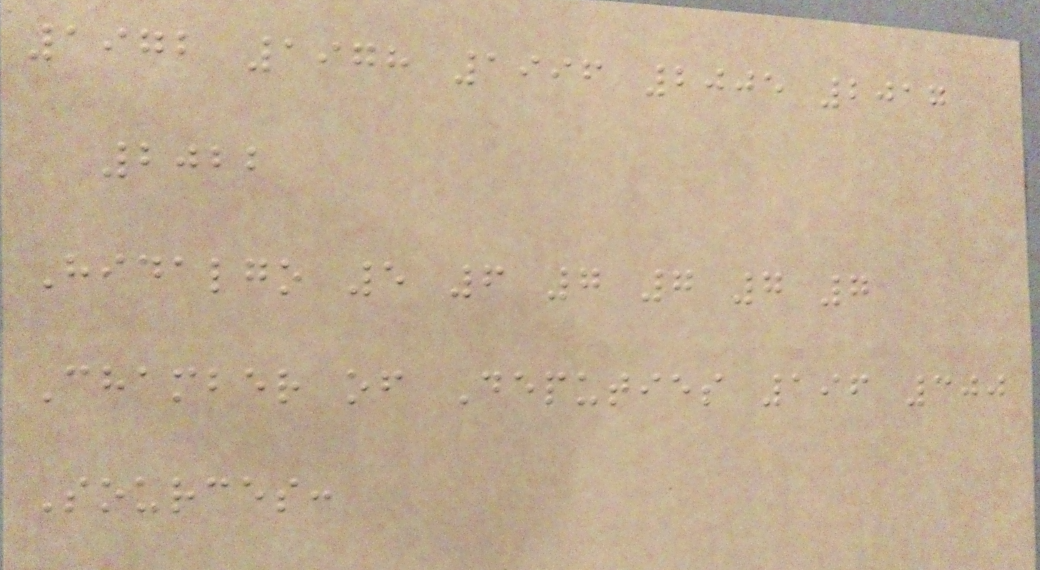1972 1978 1996 2005 2017
2022
Hidalgo 5 6 7 7 7 7
Chamber of Deputies 196 300
Sources:
